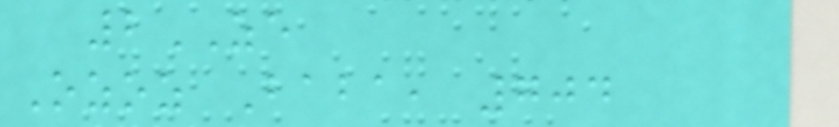2ZE
Ozoz Baba, 704
